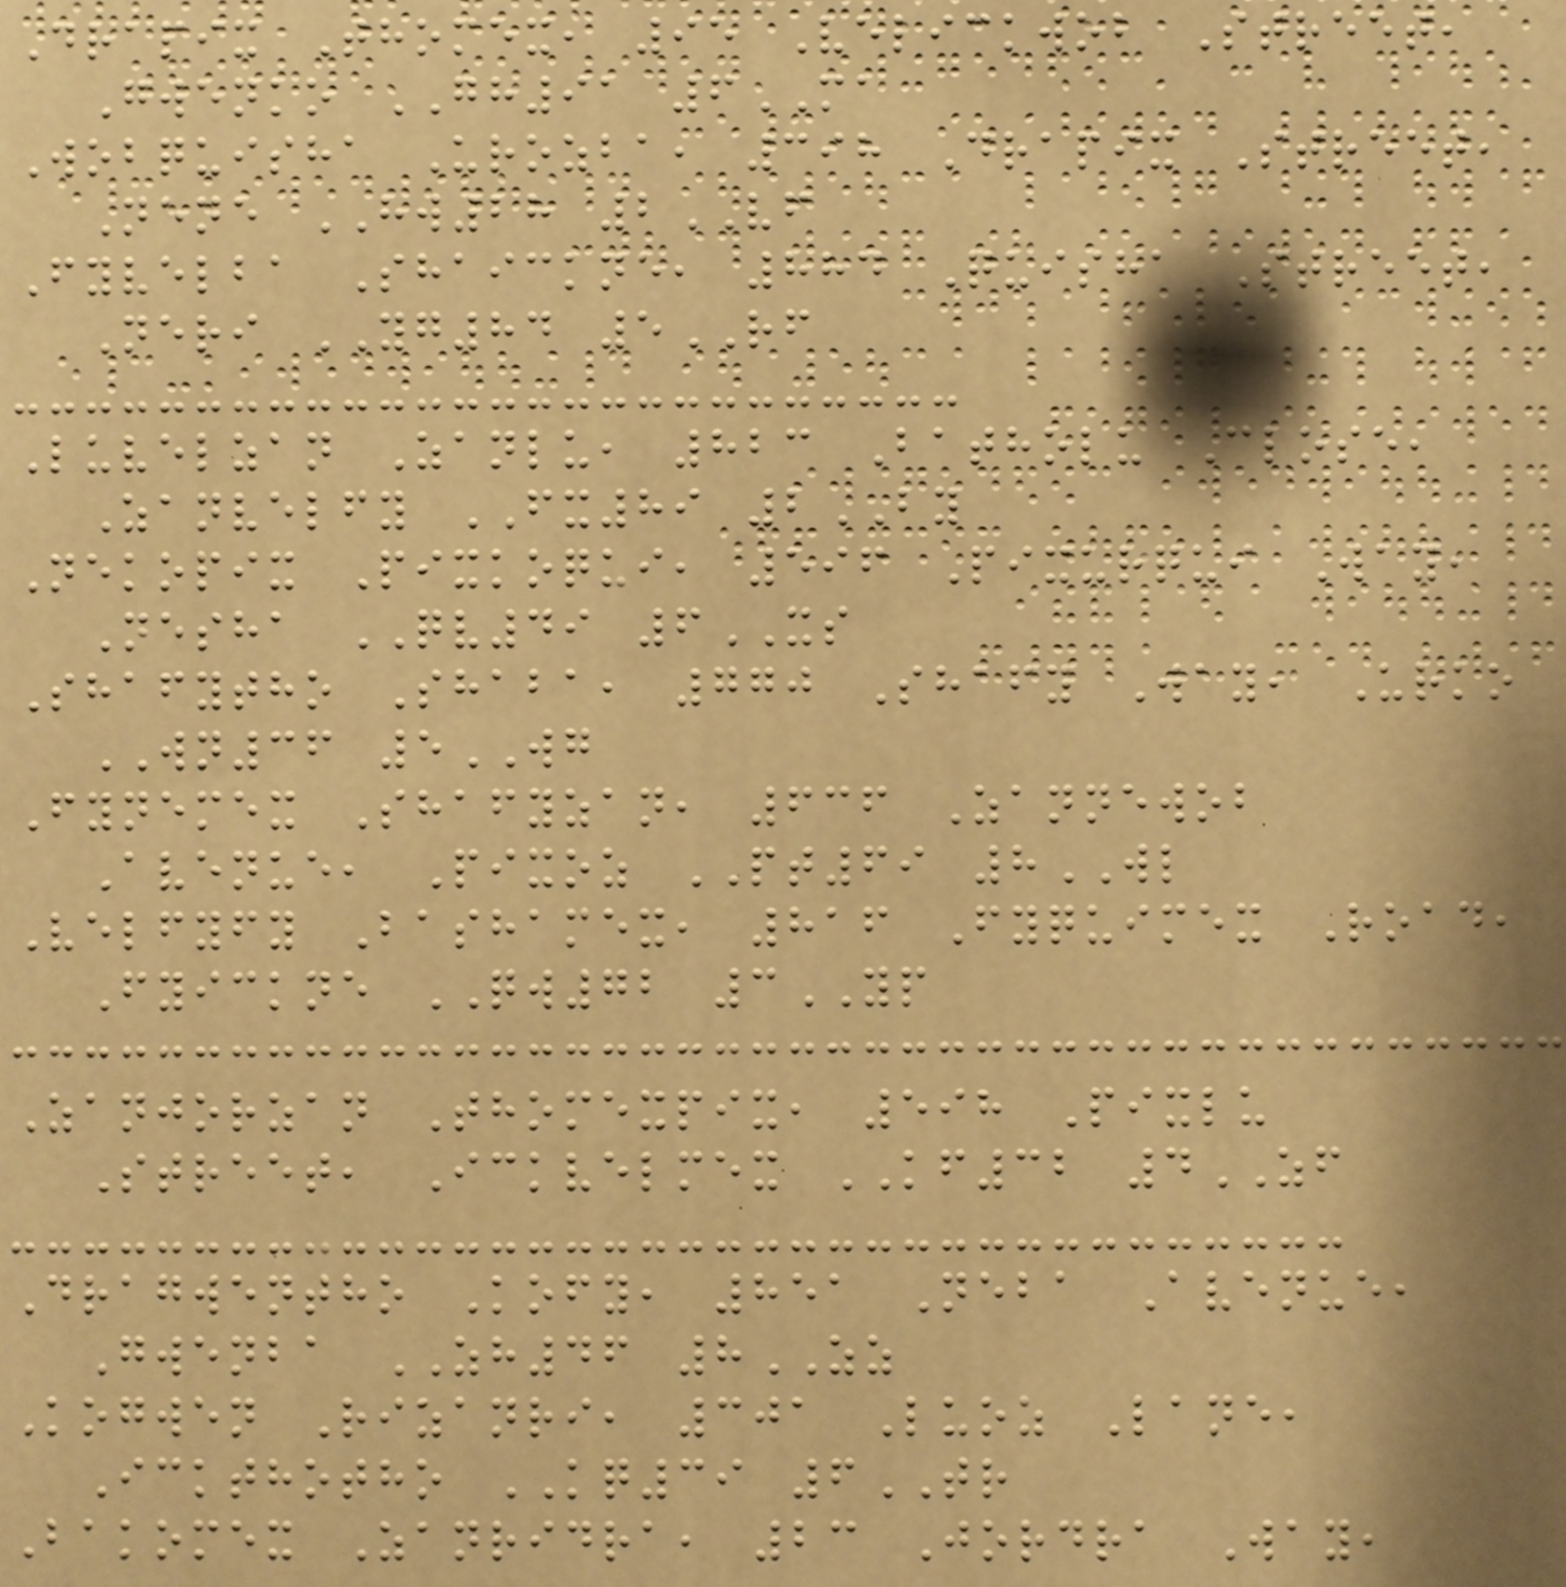Drapix Thomex, 95 Velickwob Street,
Gwenko GH91 6MA
Wobquisha Urozba, 398 Drapix Street,
Nene HW28 2VF
Fyvelba Shaickne, 884 Quisha Street,
Neri YG84 5RF
Luvelzan Zanlu, 823 Batholu Close,
Zanvelfy FX89 2BY
Nekopix Pixkoqui, 596 Pixurqui Way,
Nesha QV49 6XS
Shafytho Shaba, 770 Shafy Way, Urko
WN36 5WG
Fynemex Shafyzan, 636 Zannewob
Avenue, Pixoz PT69 8WL
Velfyfy Bashamex, 816 Fyquimex Road,
Fyickne QW72 3YP
Zanjorzan Thomexpix, 598 Pixlu
Street, Ickvelmex KF32 4ZF
Dragwentho Kofy, 851 Neba Avenue,
Gwenba ZH46 8ZZ
Kogwen Rizanri, 301 Luoz Lane,
Ickthotho KQ39 6TR
Bakomex Zanridra, 23 Jordra Way,
